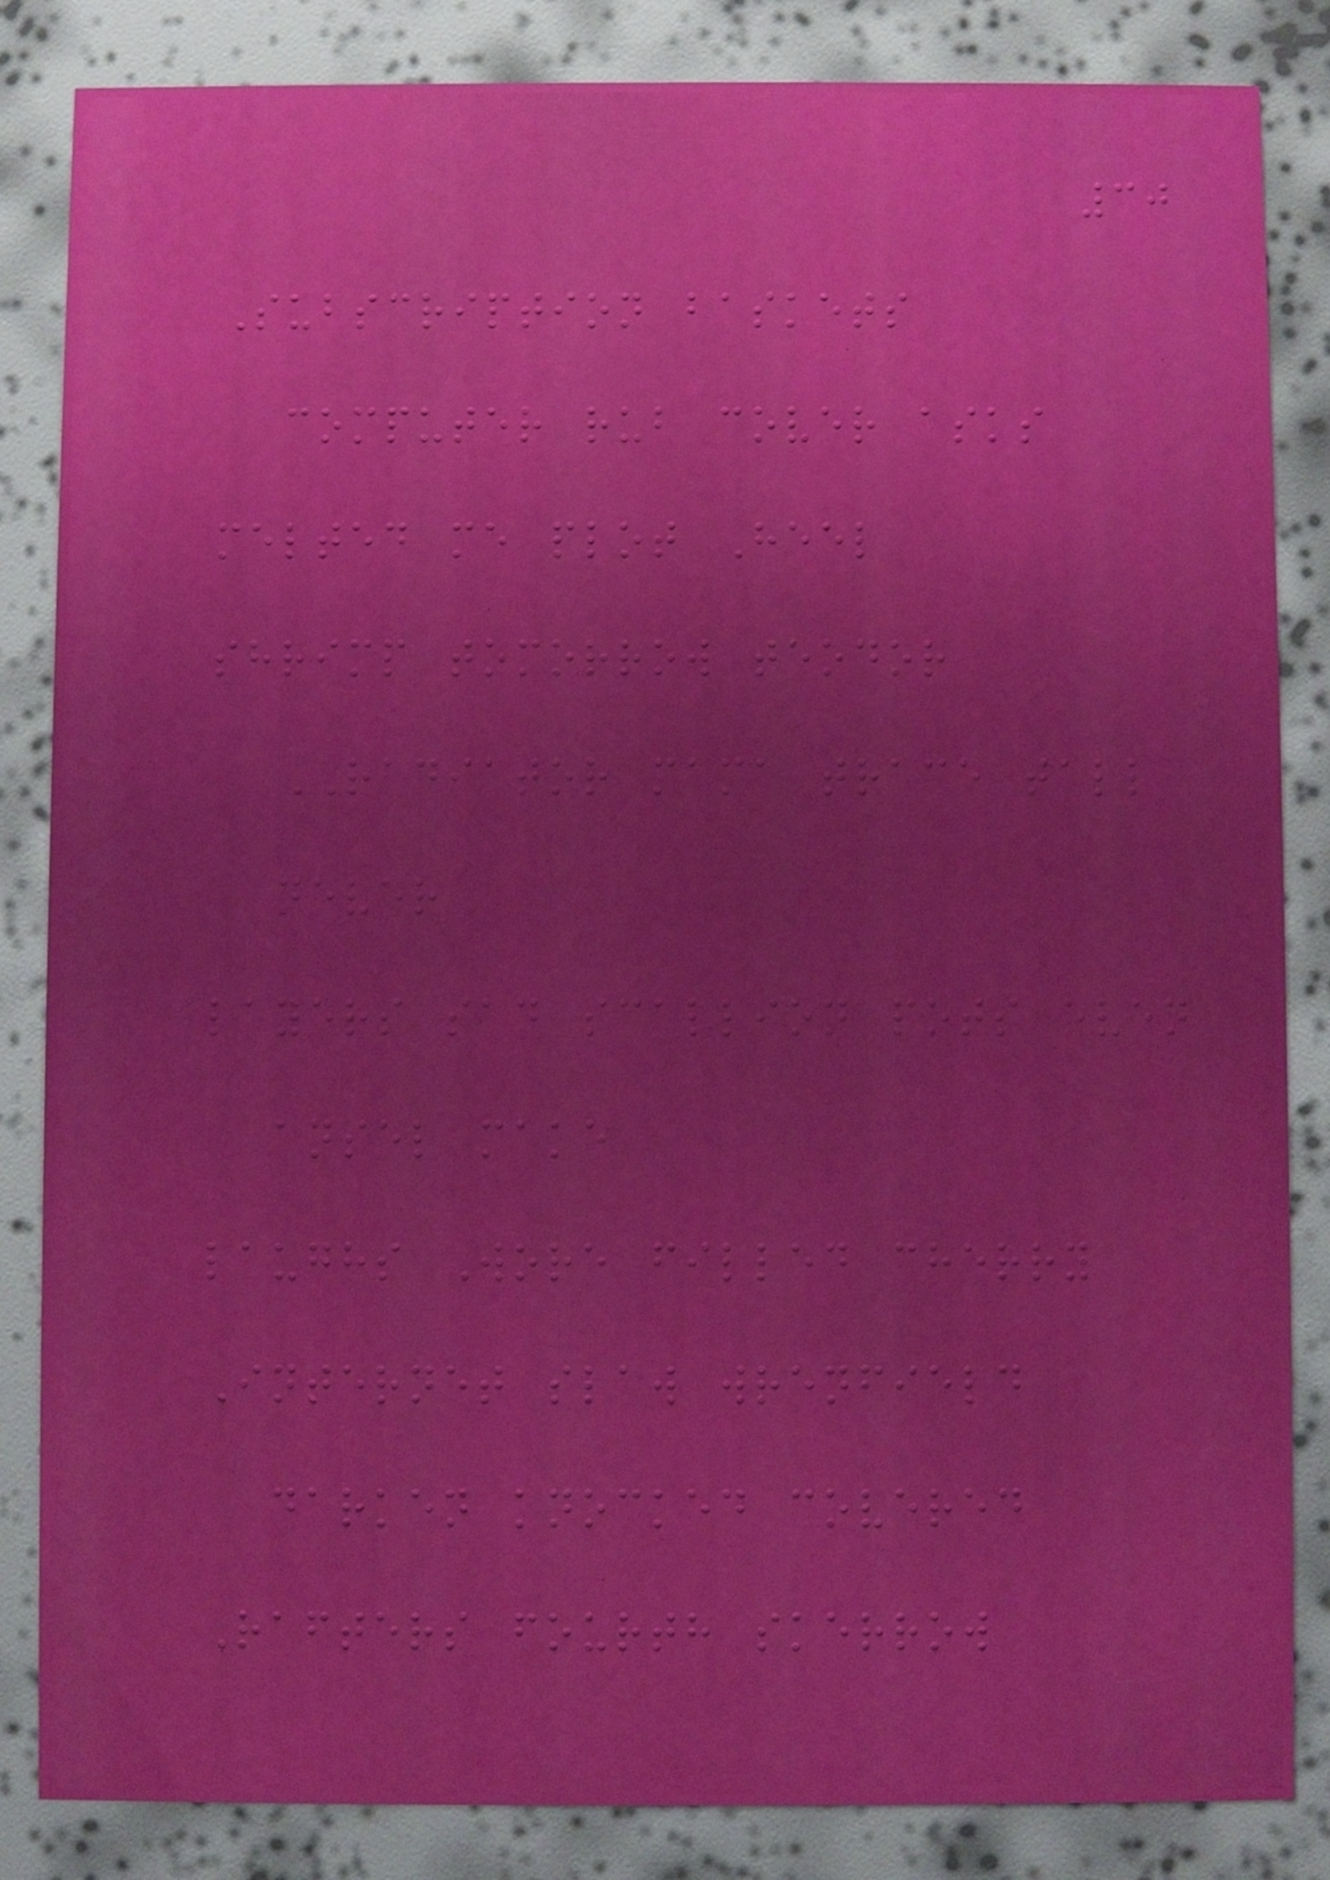30
Subscription baskets
computer rub cover asks
melted me plot Heel
shrimp tomorrow teodor
RADIATOR mama trace tall
never
layers sad scallion pots even
ansel make
laughs Wore filled cherry
Internet slaw wrenfield
darken knocked covered
Rafters fourth skerrow
